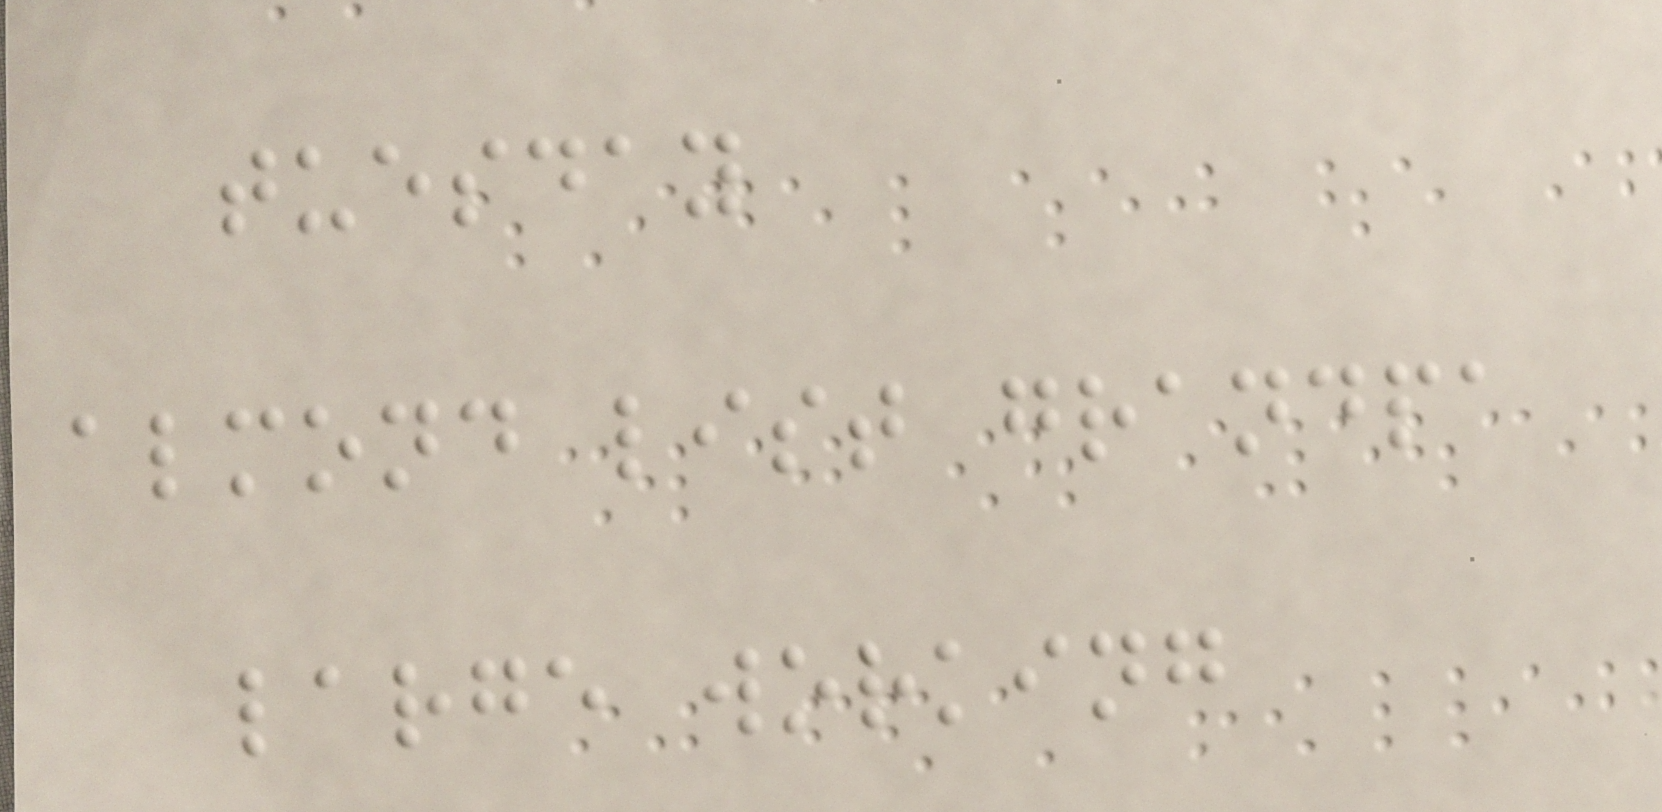tuesday
almond list grandpa
large working
